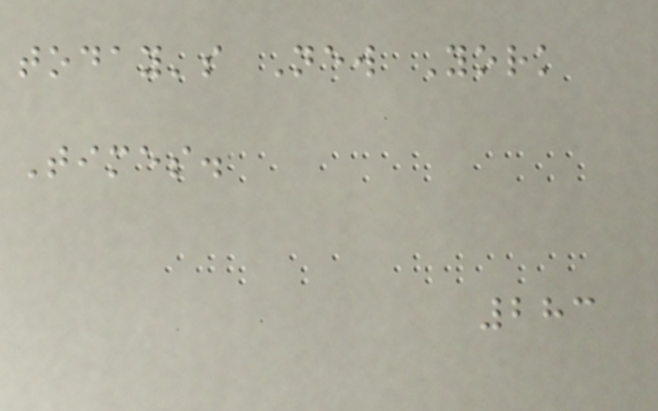today's New York
Times.
283
